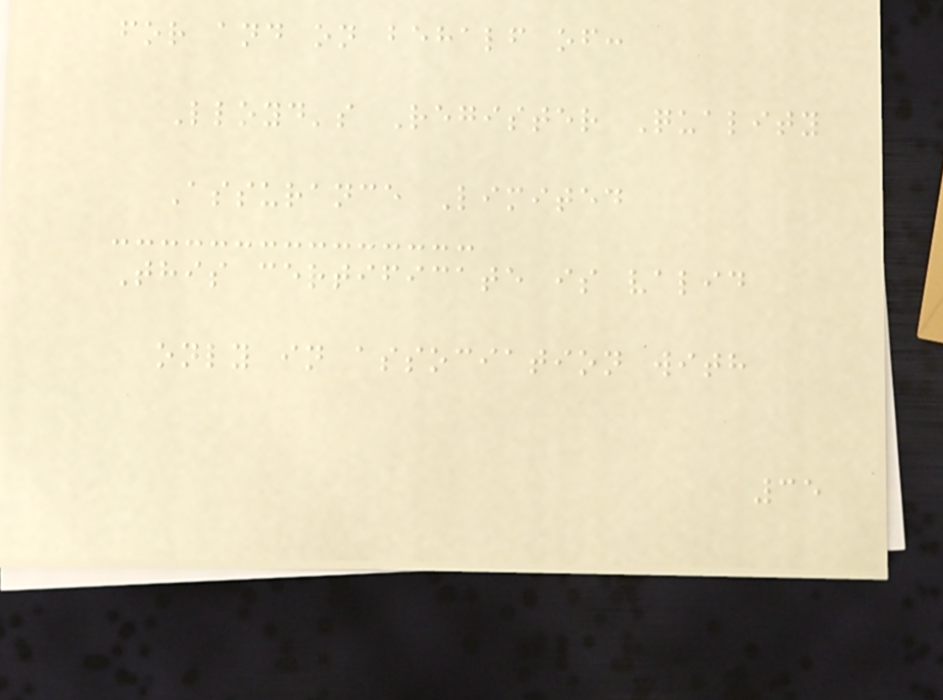for and on behalf of:
Lloyd's Register Quality
Assurance Limited
This certificate is valid
only in association with
35
